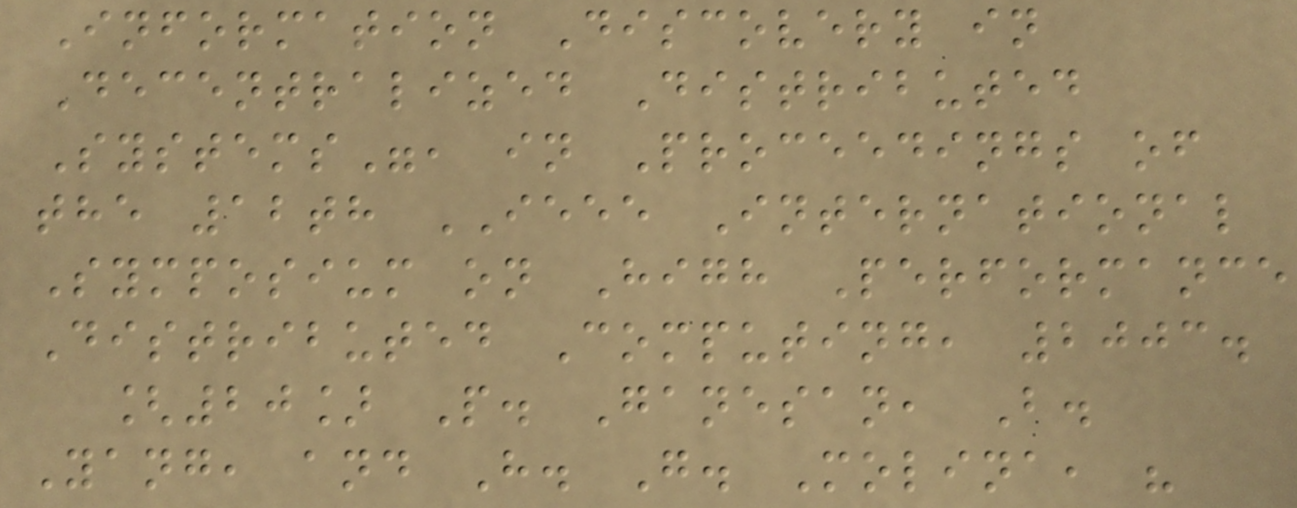Information Discovery in
Decentralized Distributed
Systems", in Proceedings of
the 12th IEEE International
Symposium on High Performance
Distributed Computing, 2003.
[20] P. Ganesan, B.
Yang, and H. G. Molina, "
